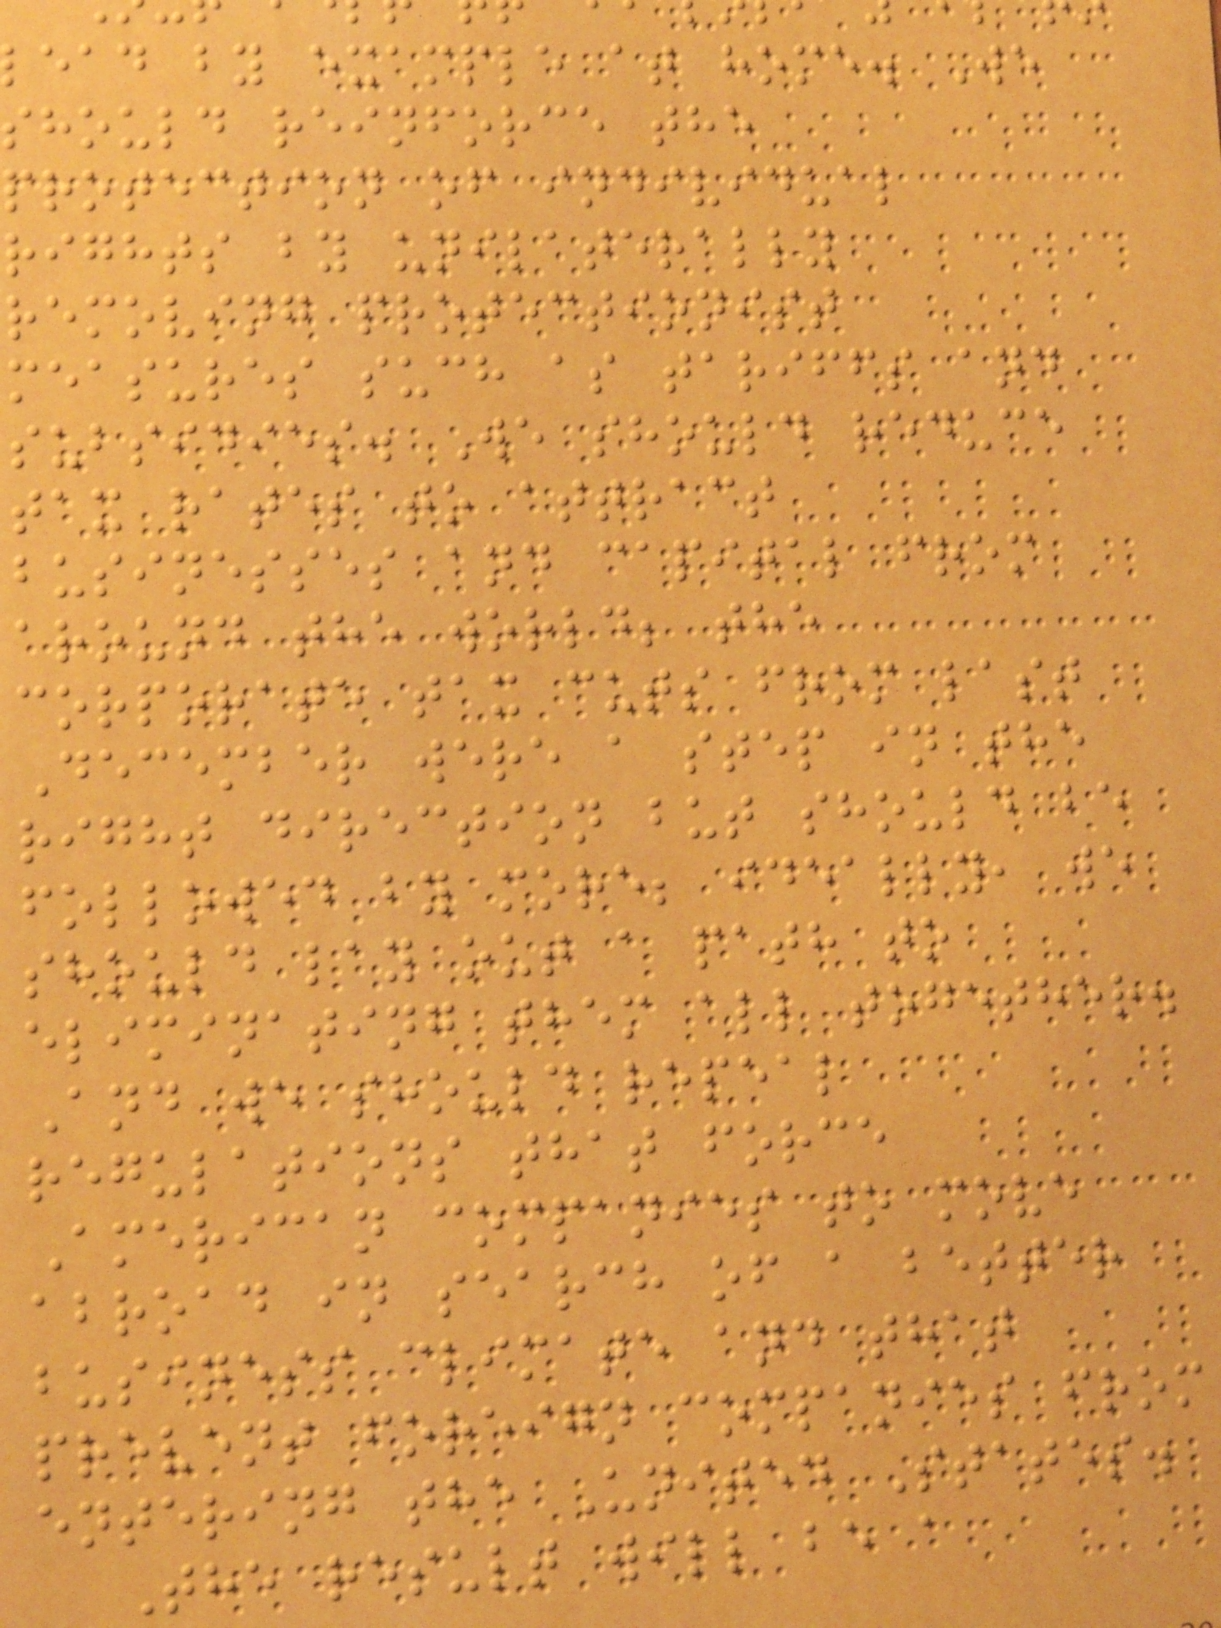ead by example at home. We
should reinforce the
protection of individual
rights by unilaterally
removing protectionist
measures such as tariffs and
subsidies. We should reduce
tax rates to attract
businesses and capital from
around the world; the
corporate tax cuts from last
December were a step in the
right direction but should be
followed by more; ideally, we
should lay out a path to
eliminating them all together.
And we should repeal
regulations that force
American companies to move
abroad in search of a better
business climate and that
prevent foreign companies from
entering the United States.
The result will be a
